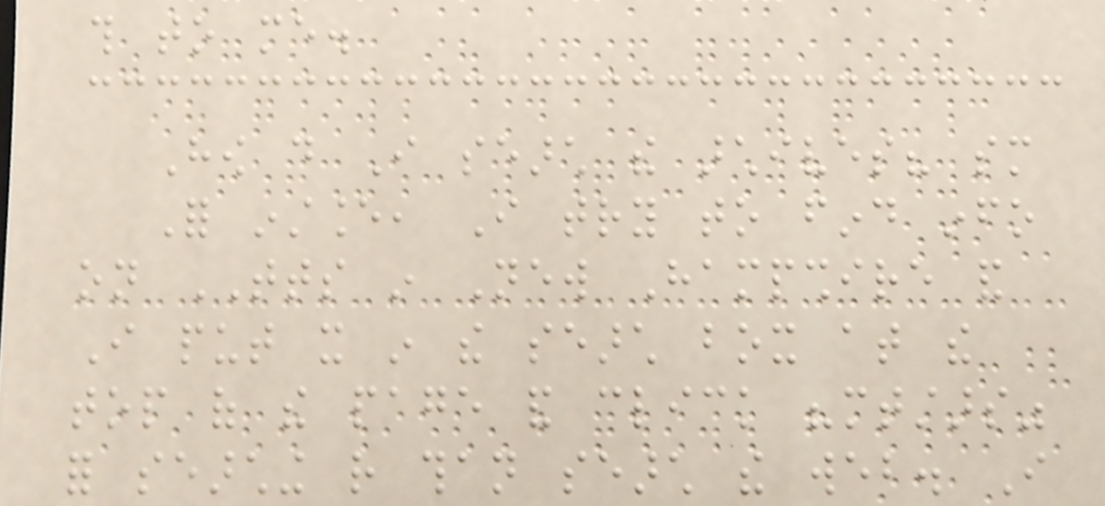this to me.
How do I search the archives? sm
For instance, I try to find info
on TTS in New Hampshire and
I put it in the search box at the
top of the page and click "mtstars"
for searching rather than search the web. I
